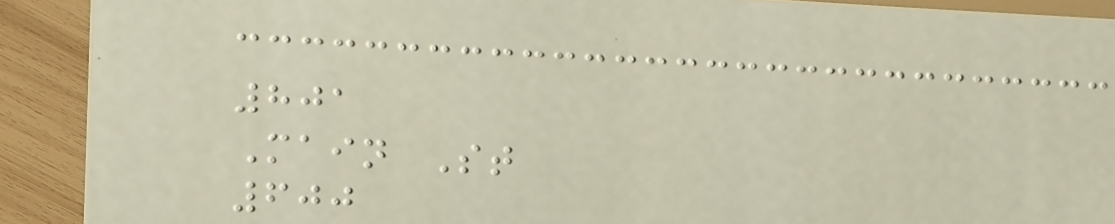801
Main St
600
